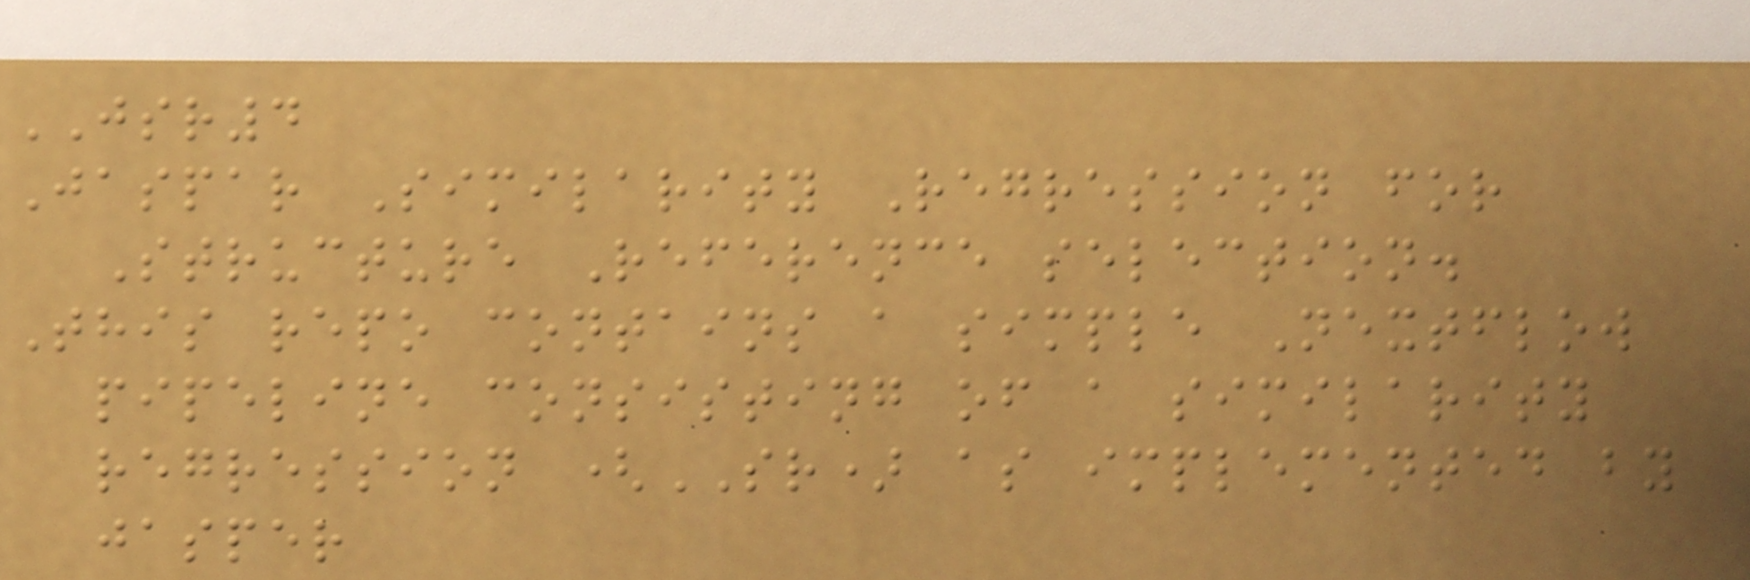JSR4
Jaspar Similarity Regression for
Structure Reference selection.
This repo contains a simple Nextflow
pipeline consisting of a similarity
regression (SR) as implemented by
jasper
